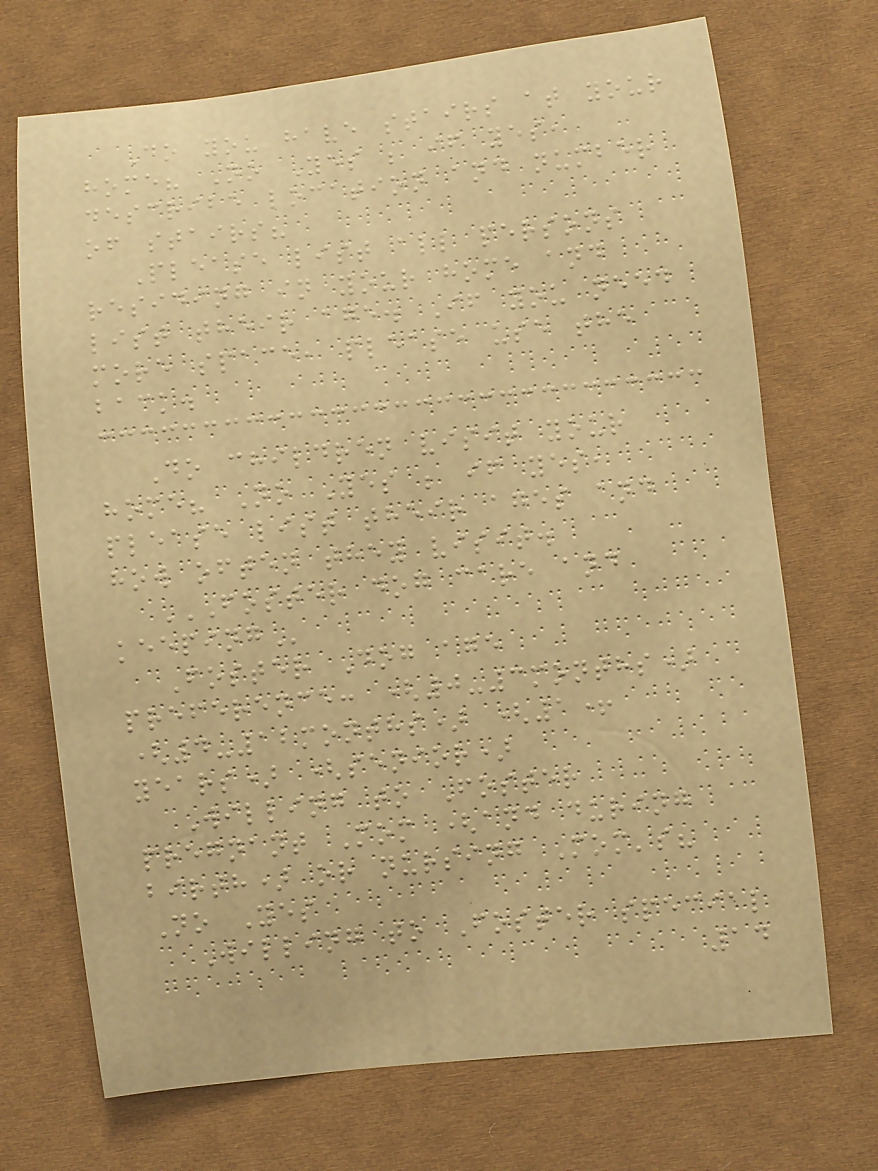Do you have stairs at your
home? No Yes ; if yes,
describe location and number
of stairs?
Please list all persons
residing in your home and
list their age. If you need
more space, please use the
back.
Do children visit your
home? No Yes ; if yes,
please list their ages and
how often they visit.
FOSTER DOG CARE AND
KEEPING
Foster Dog age
preference: (0-3months)
(4-12months) (1+
years) (senior)
Willing to Foster
pregnant Mom (and during
birth) or nursing Mom's?
No Yes
Willing to Foster special
14
